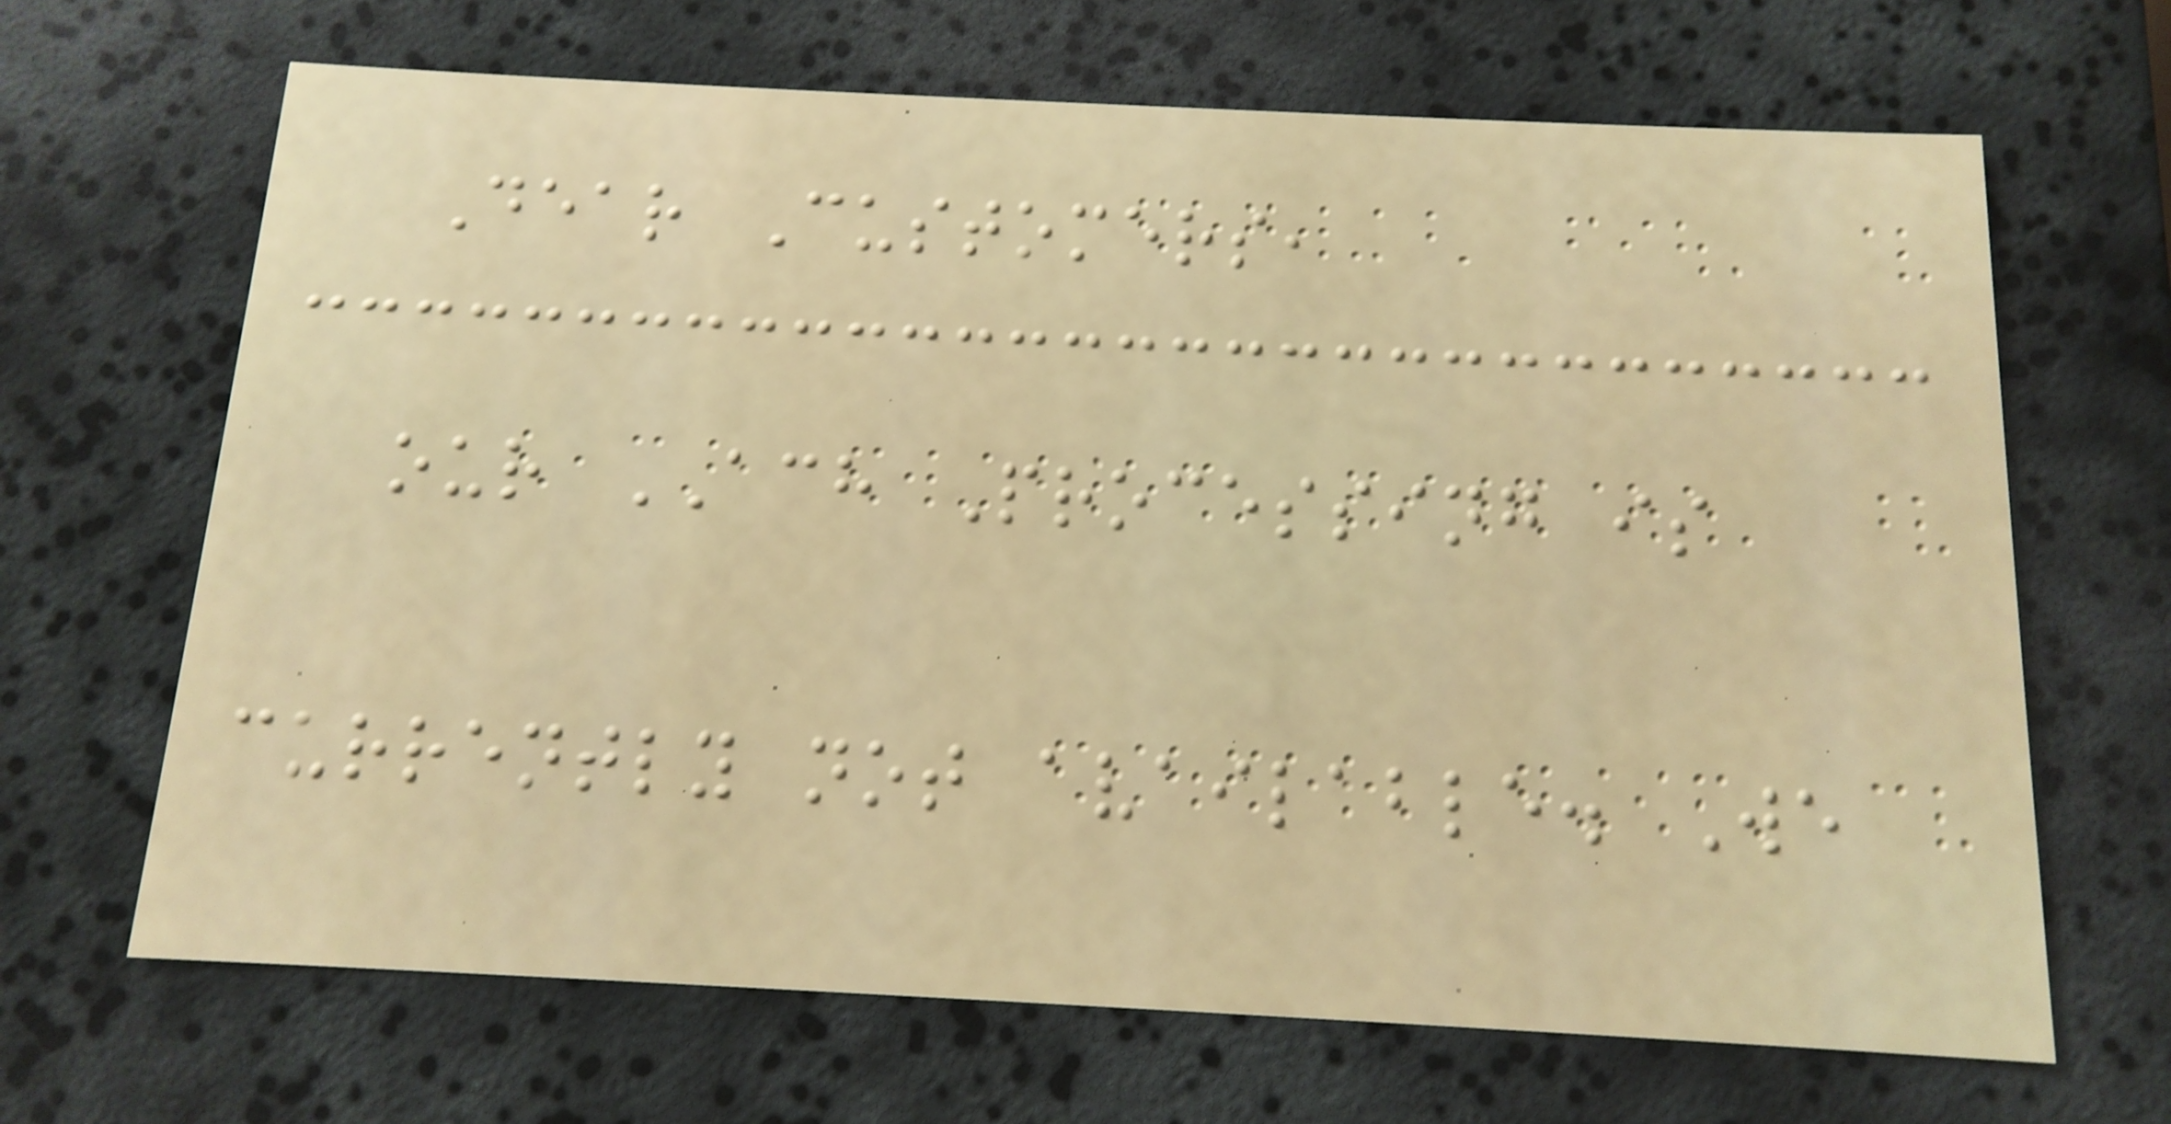Dear Customers,
our ACH Processing is
currently not available. We
